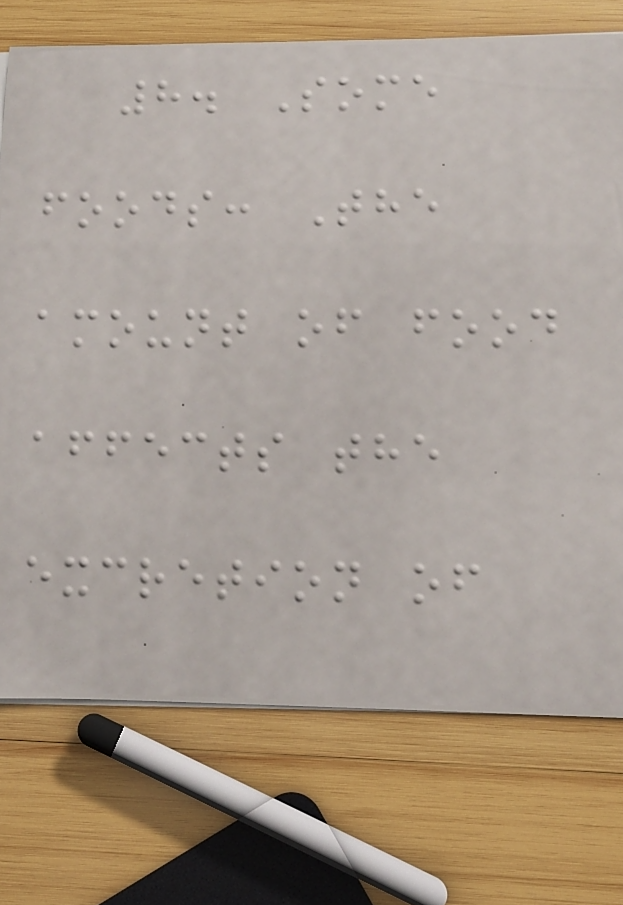8. Some
foods: The
amount of food
affects the
excretion of
